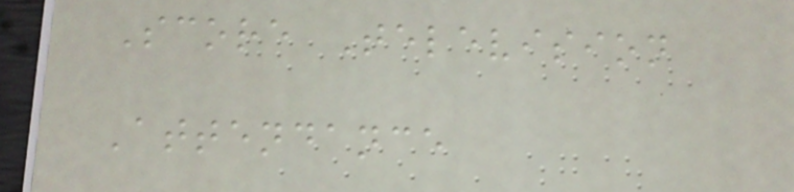Score Television
Attendance
